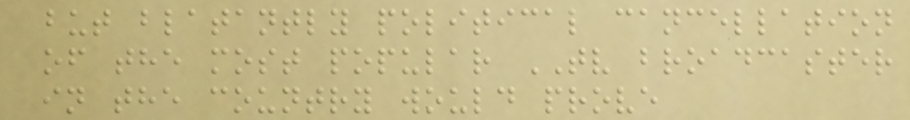but blatantly political cancellation
of the most popular TV broadcaster
in the country would prove
